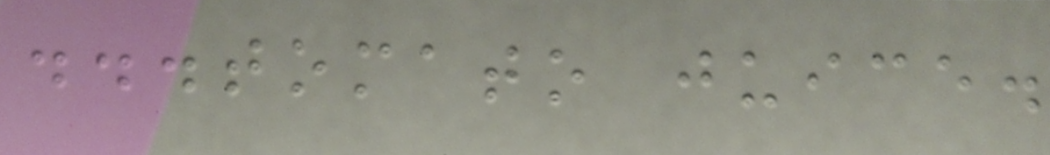...tomato juice.
